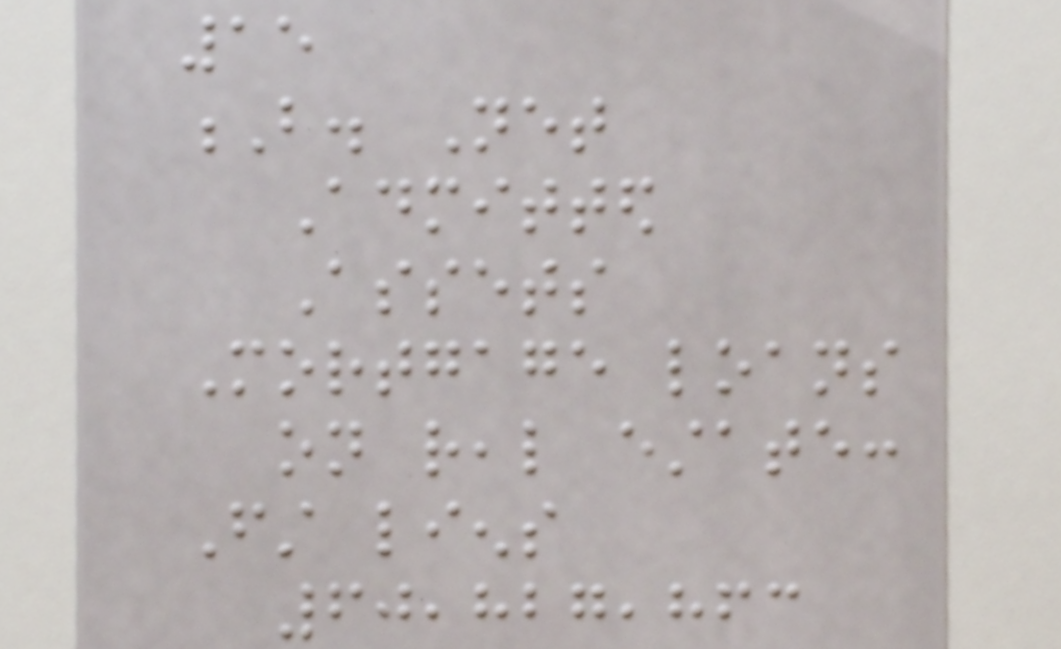15
B. Net
Admitted
Assets
Mortgage loans
on real estate:
First liens
60,827,863
